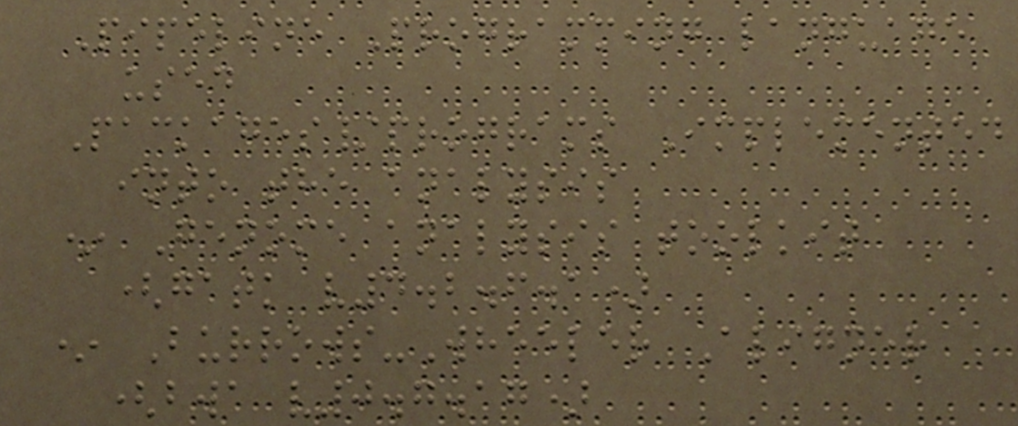Pipeline Programming language
used
Packages/programs Implemented
into the analysis
* Genome analysis toolkit
(gatk v4.2.6.1)
* Burrows-Wheeler Aligner
(bwa v0.7.17)
